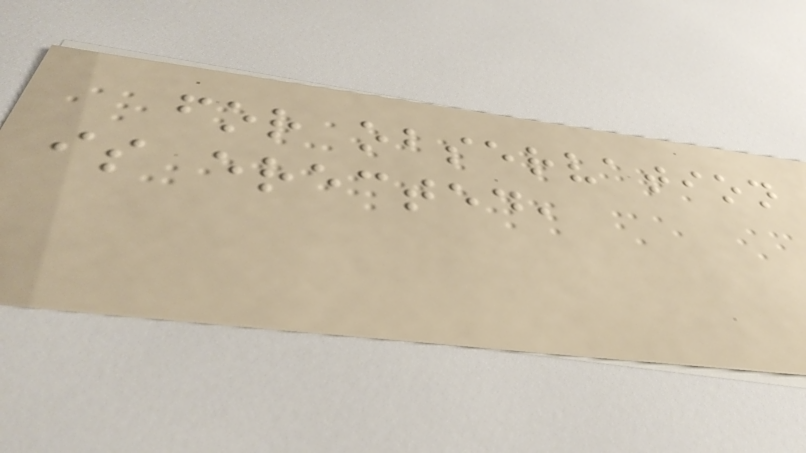for observation
is erected,
